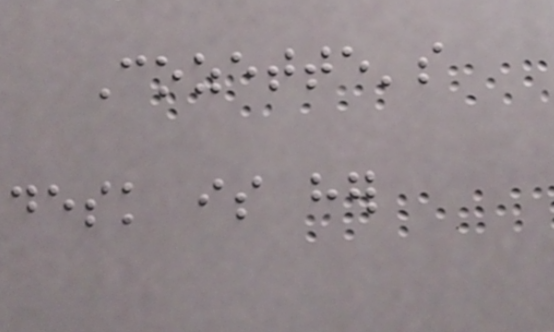Cozette's
desk is her
